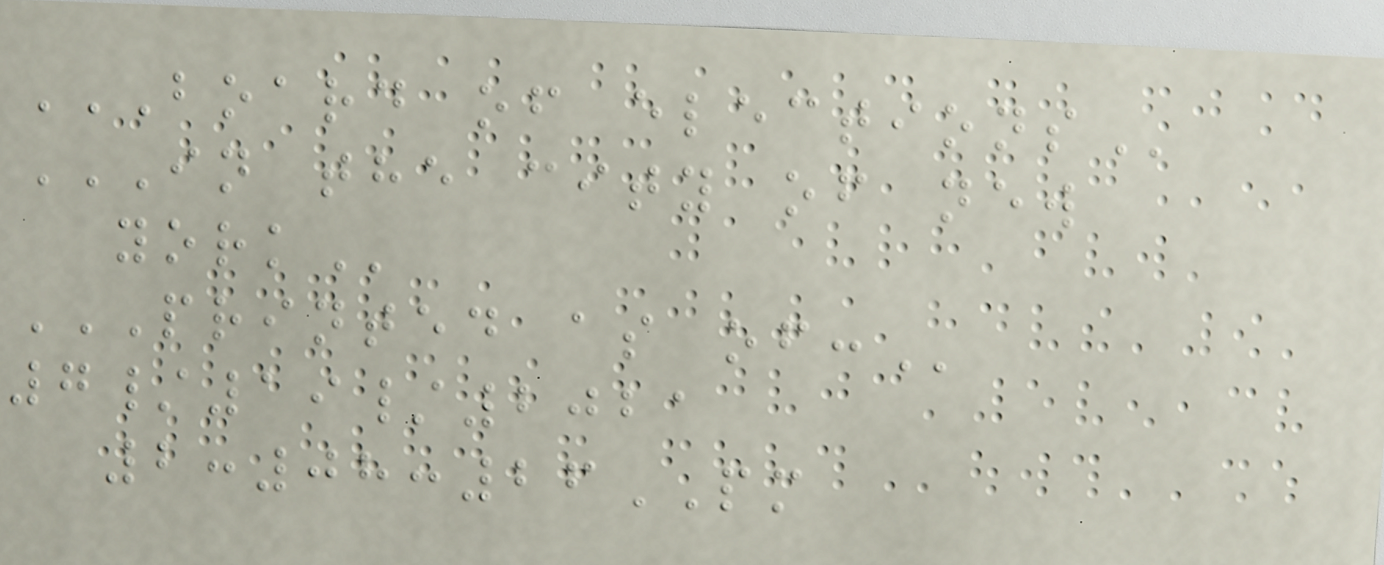BOARD OF ELECTIONS
IN THE CITY OF NEW
YORK
PRINTED AS OF:
7/19/2021
2:08:26PM
